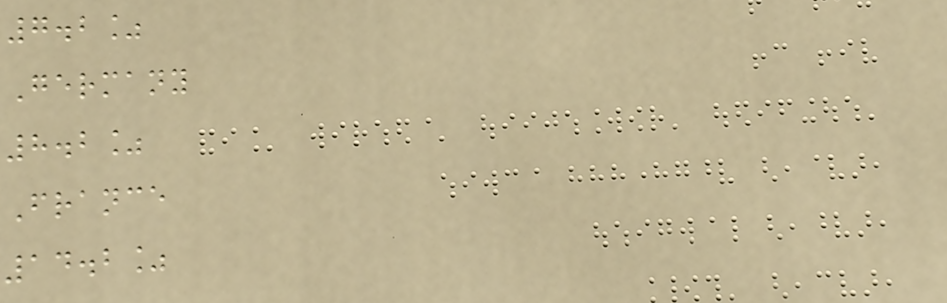7.2%
Germany
8.2%
France
14.2%
